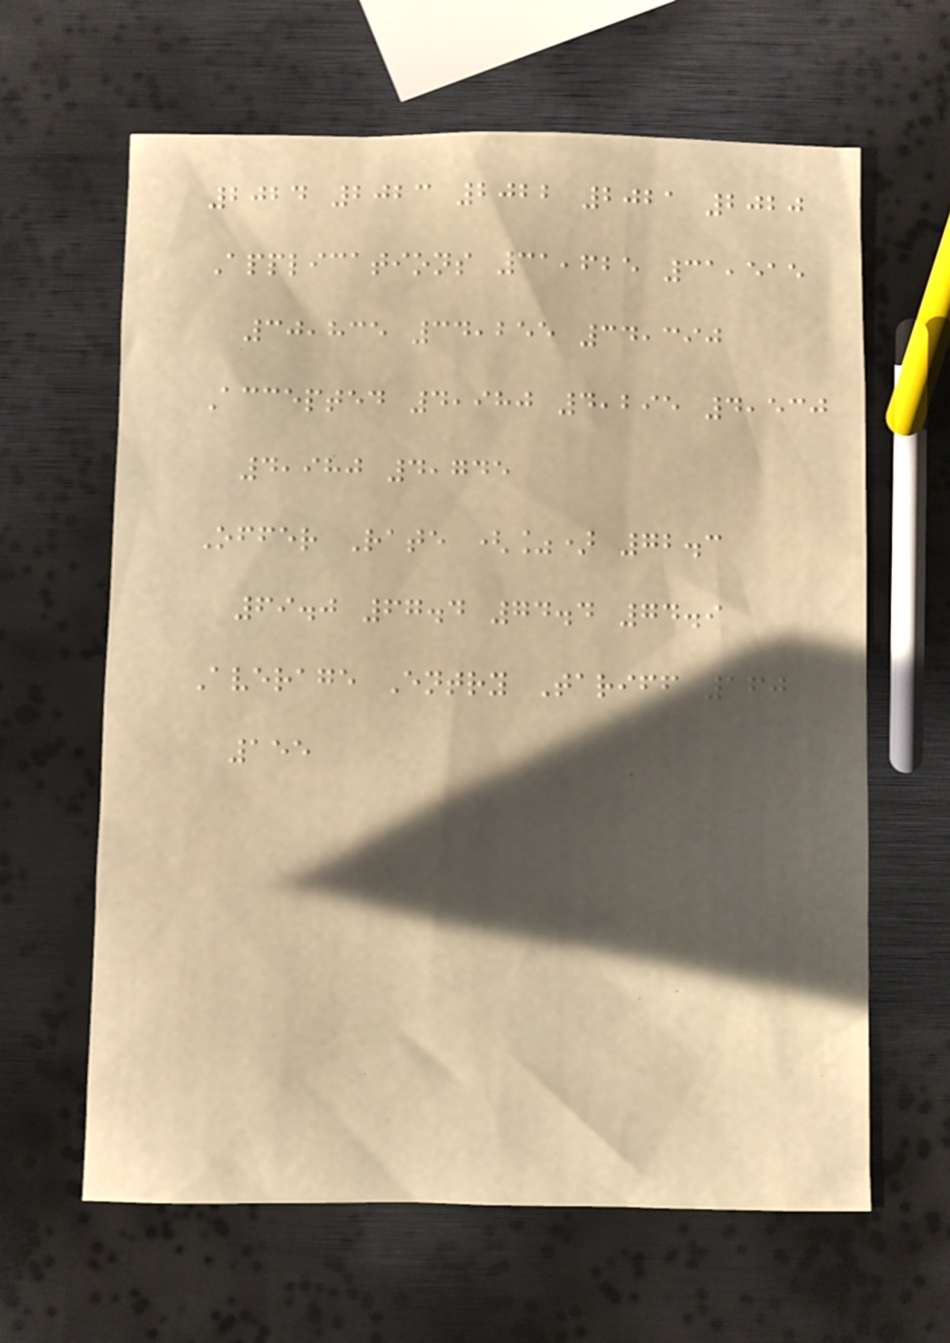2024 2023 2022 2021 2020
Applications 31,625 31,515
30,835 34,255 34,390
Accepted 4,980 4,295 4,530
4,980 4,745
Offer Rate (%) 72.3
69.0 67.4 74.4 74.9
Average Entry Tariff 160
155
